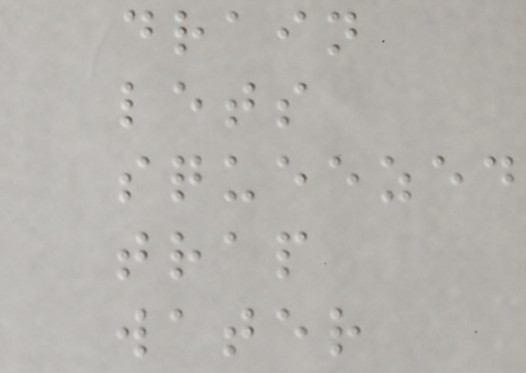drain
lets
squeezed
trap
water
